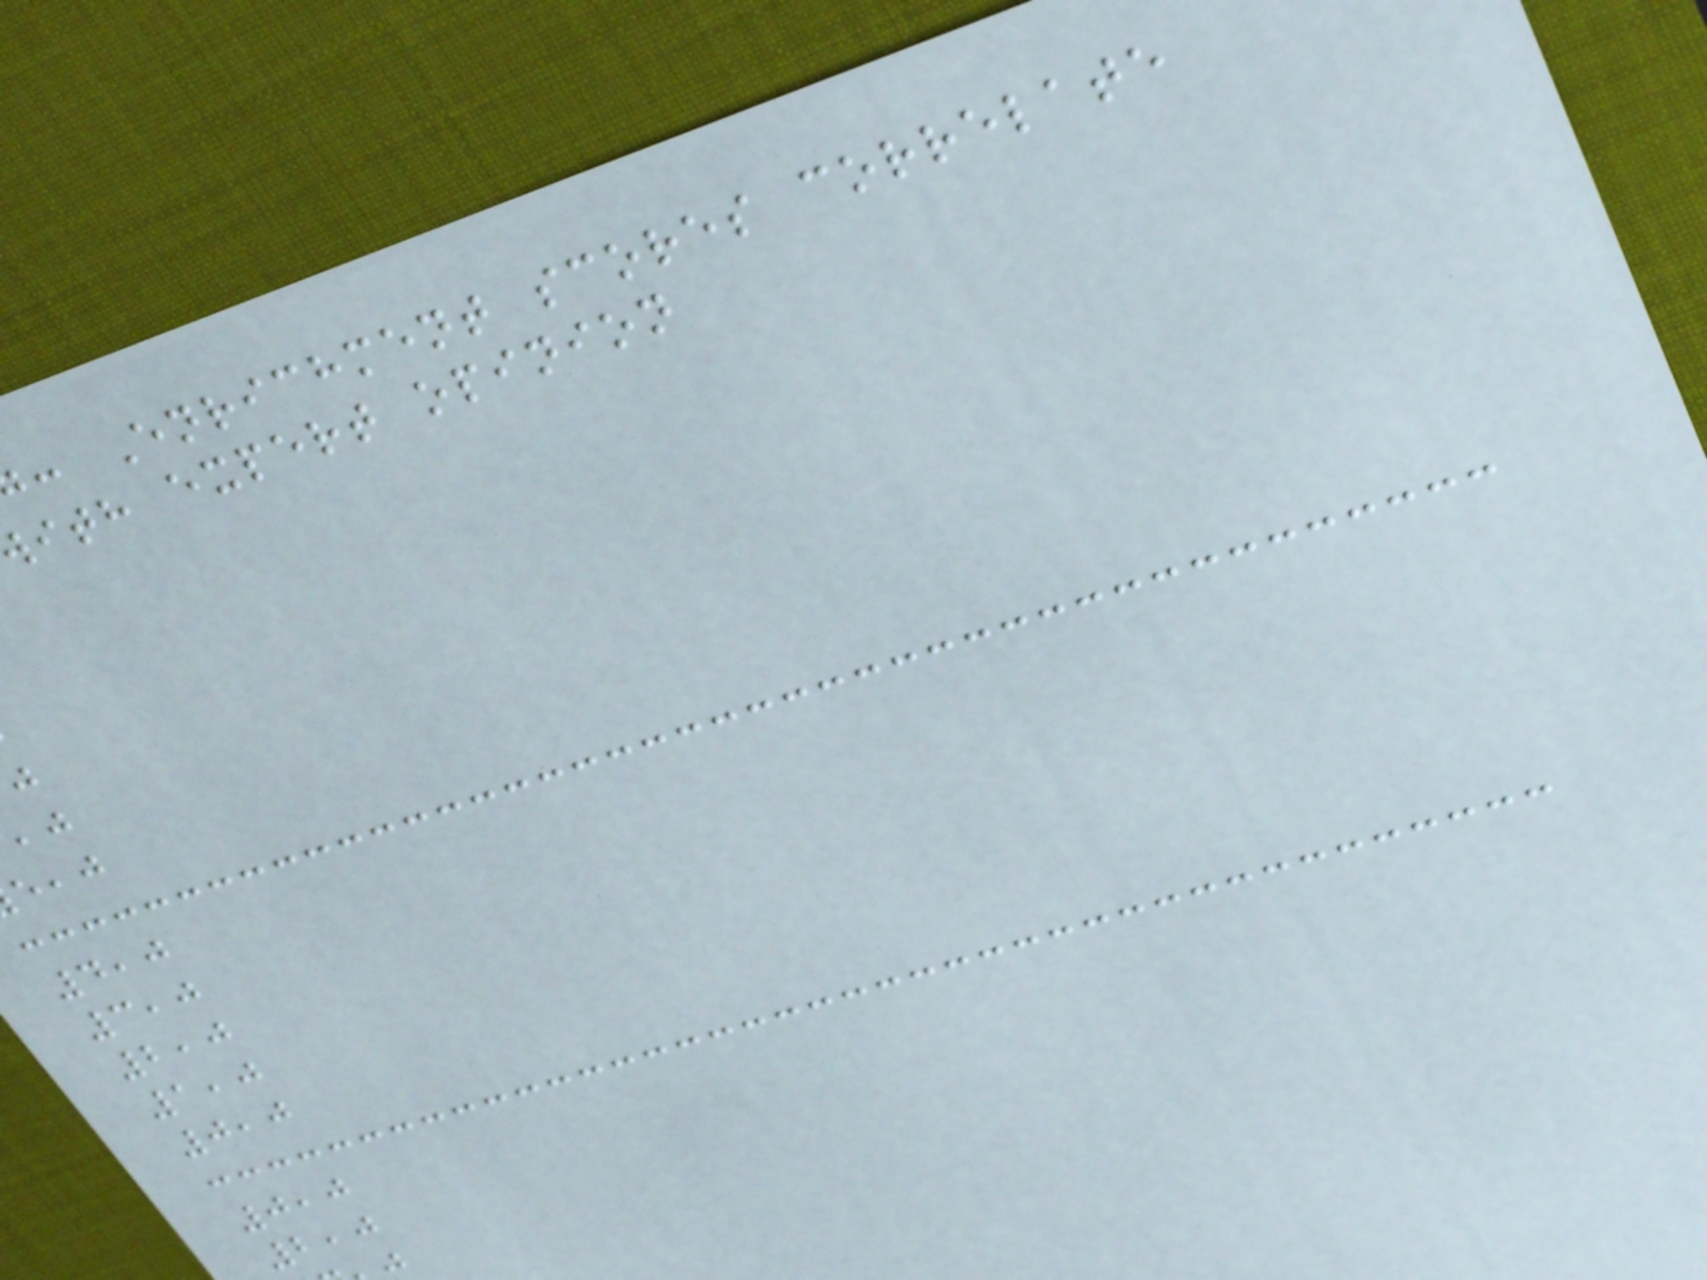: Enrichment scores correlate
ith expert opinion
4,0
3,0
2,0
1,0
0,0
0,0
2,0
